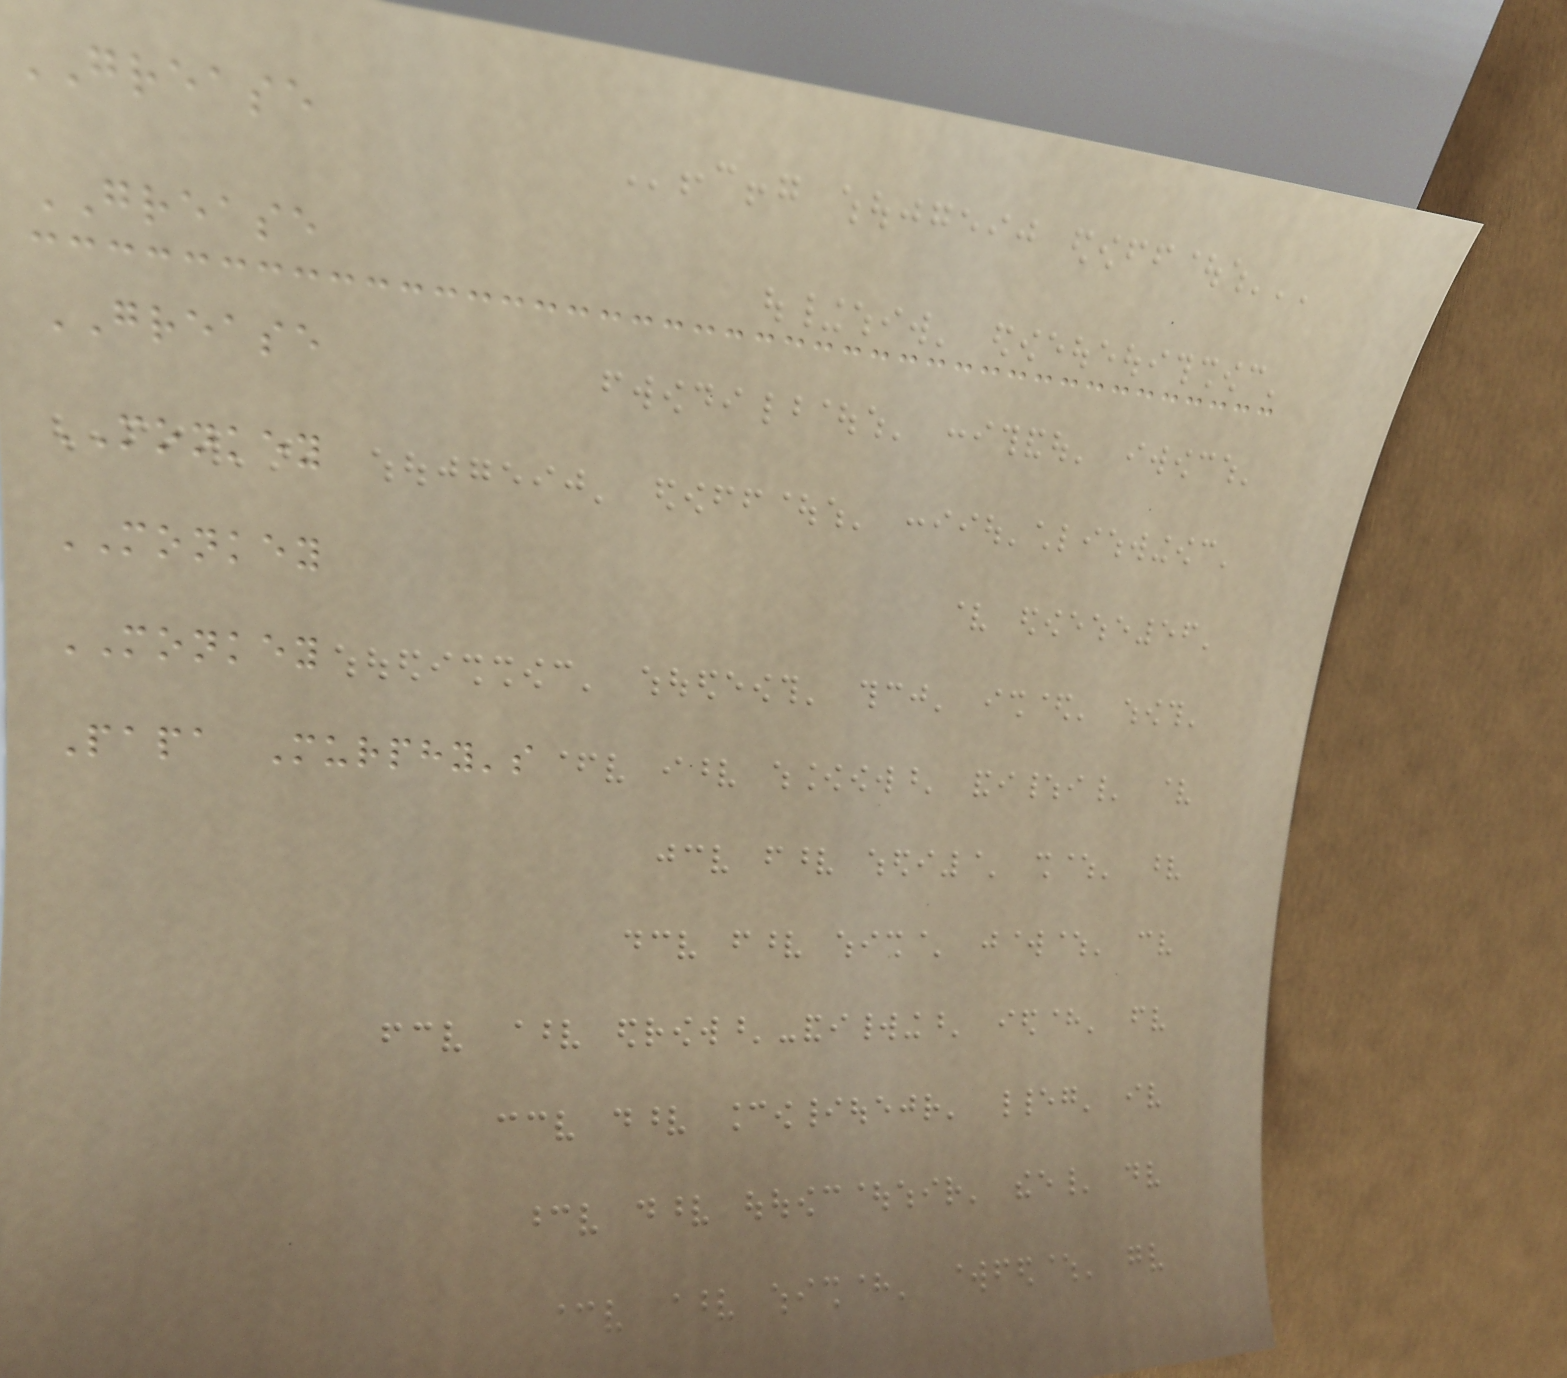GREASE
GREASE
GREASE
MONKEY
MONKEY
MONKEY
Papa Murphy's
